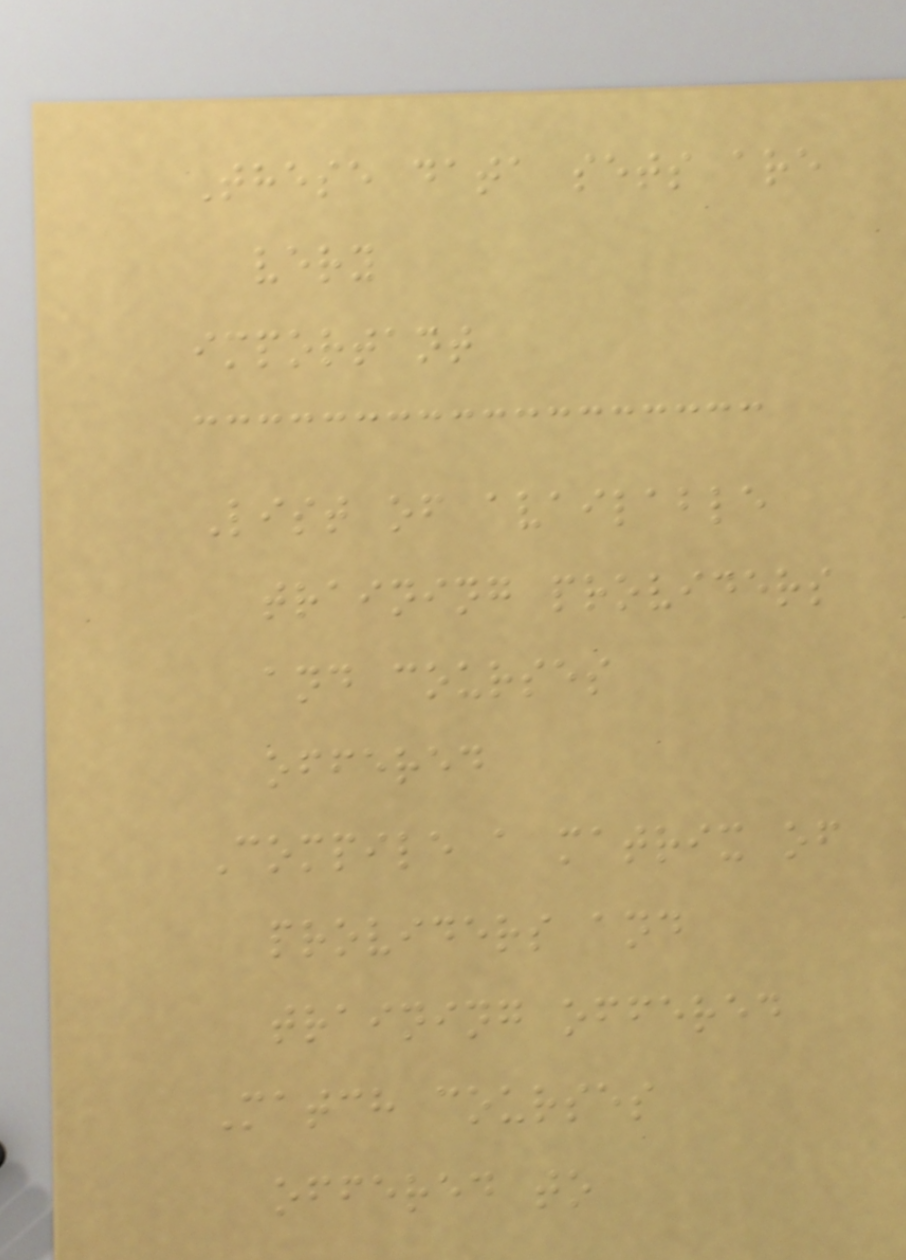These data sets are
very
important
List of available
training providers
and courses
offered
Compile a matrix of
providers and
training offered
Match courses
offered to
